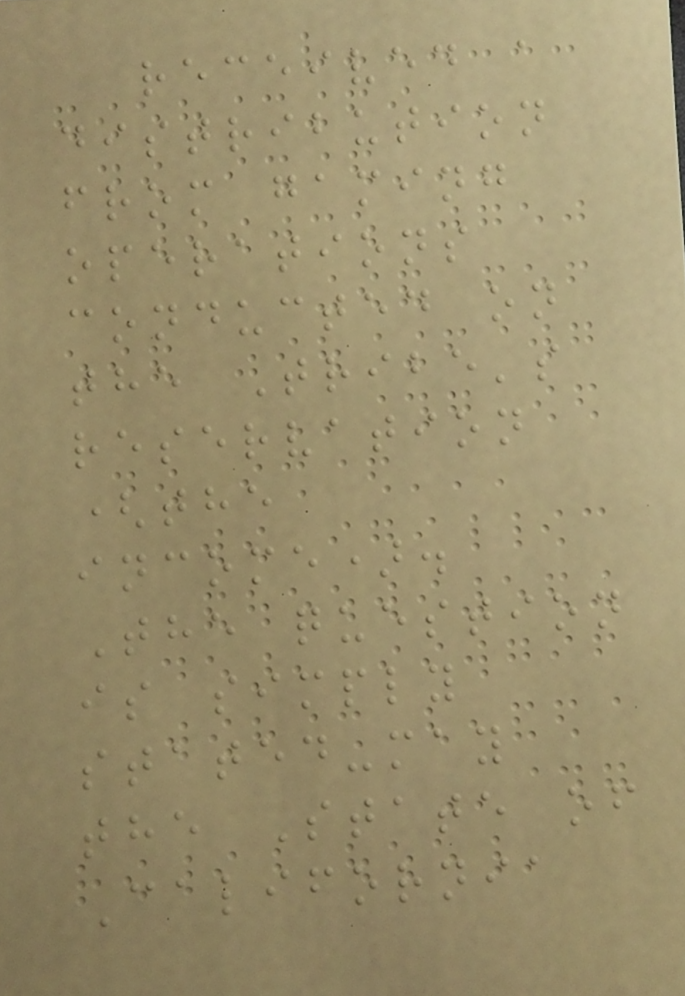received a
distribution
from gaming
operations
conducted on
the Tribe's
reservation
(the
income).
The question
is simply
stated-may
the State of
California
